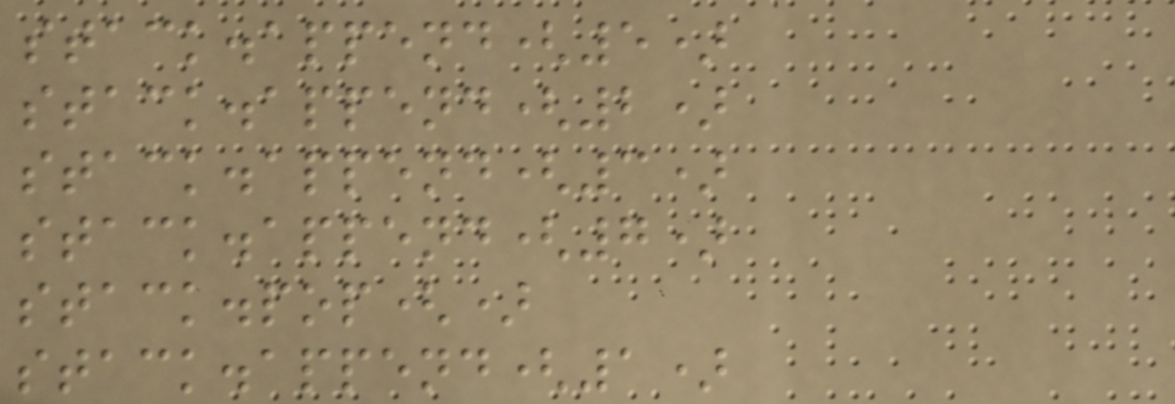stack.append(5)
stack.append(2)
stack.append(3)
stack.append(7)
stack.pop()
stack.append(1)
